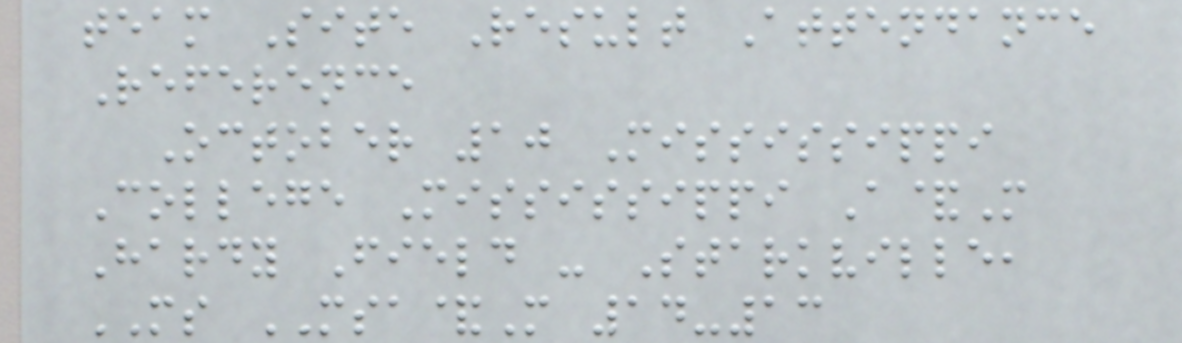team Site Result Attendance
Reference
October 10 Mississippi
College Mississippi A&M
Hardy Field - Starkville,
MS MSA&M 14-13
